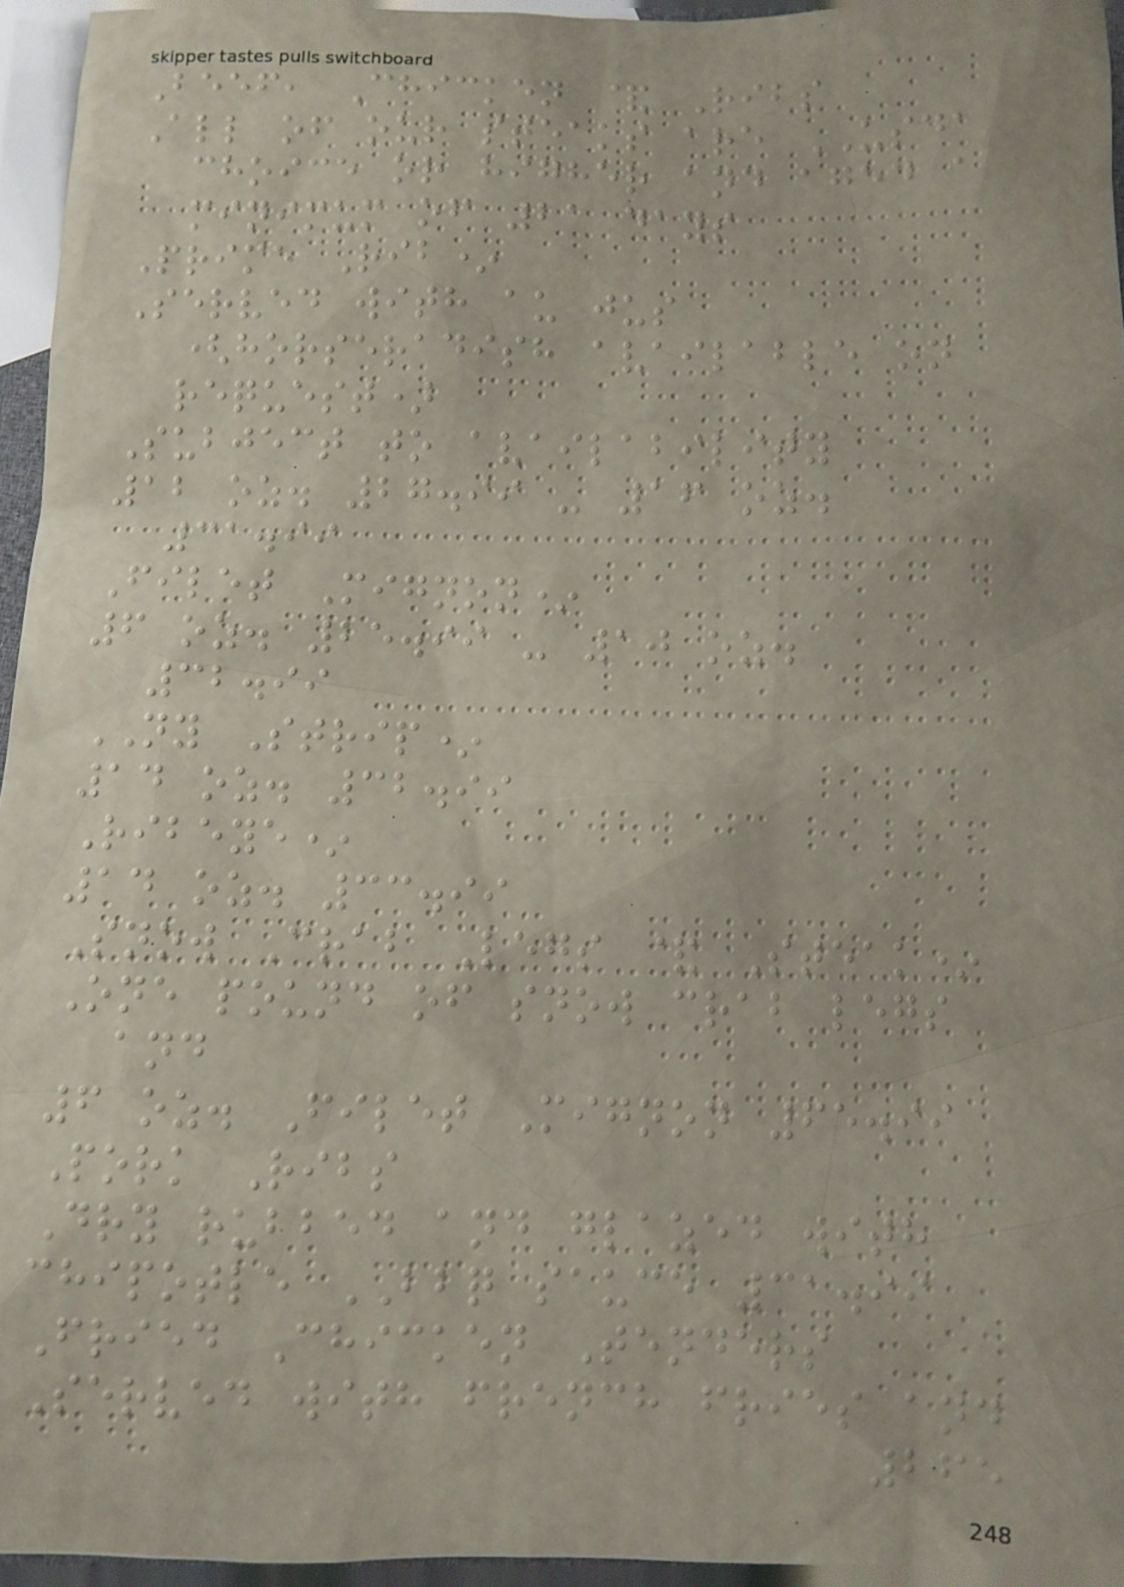Beef, Chicken & Ribs
All of our steaks are USDA
choice or higher and aged a
minimum of 21 days
Prime Rib*
Served with au jus
(horseradish available on
request)
Subject to availability
12 oz. 27.99 - 16 oz.
31.99
Filet Mignon*
6 oz. 25.99 - 10 oz.
32.99
NY Strip*
14 oz. 32.99
Ribeye*
14 oz. 33.99
Snow Crab Legs & Steak*
One pound of snow crab legs
and
6 oz. Filet Mignon 65.99
Pork Ribs
Dry rubbed and glazed with
chipotle BBQ sauce 31.99
Fried Chicken Tenders
Served with french fries and
265
